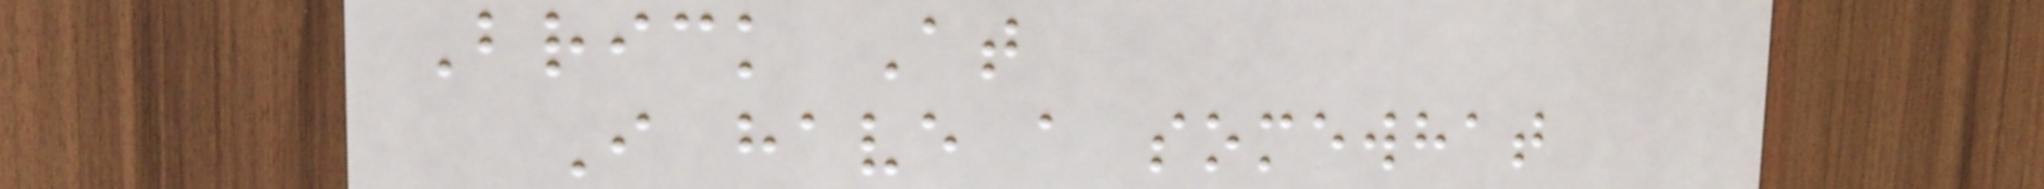Brick At
I have a somewhat
